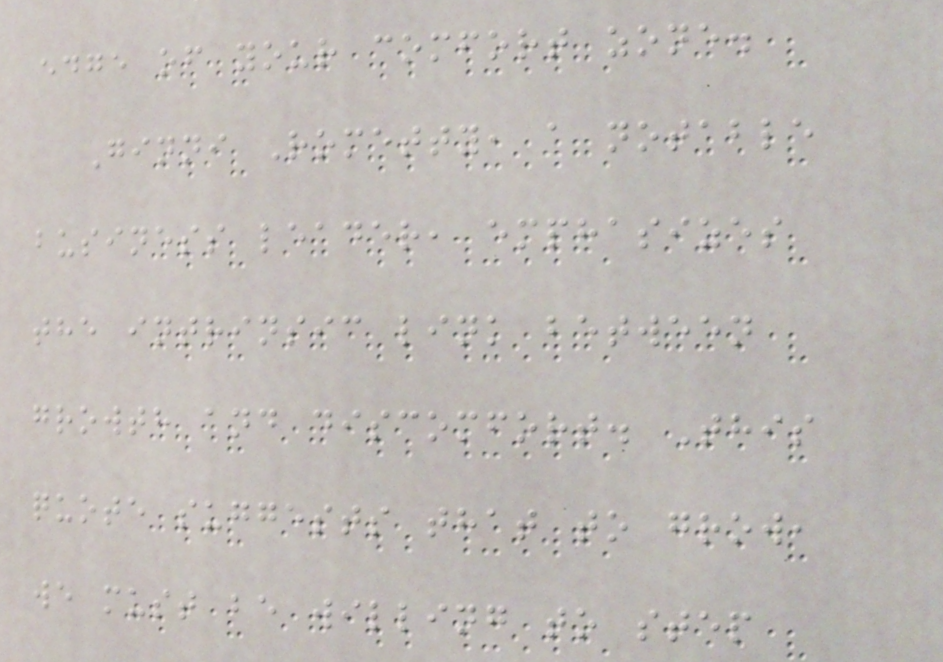edge of your comfort zone.
Ginni Rometty, a notable
business leader, emphasizes
the intrinsic link between
growth and discomfort. This
quote suggests that to grow,
we must be willing to step
